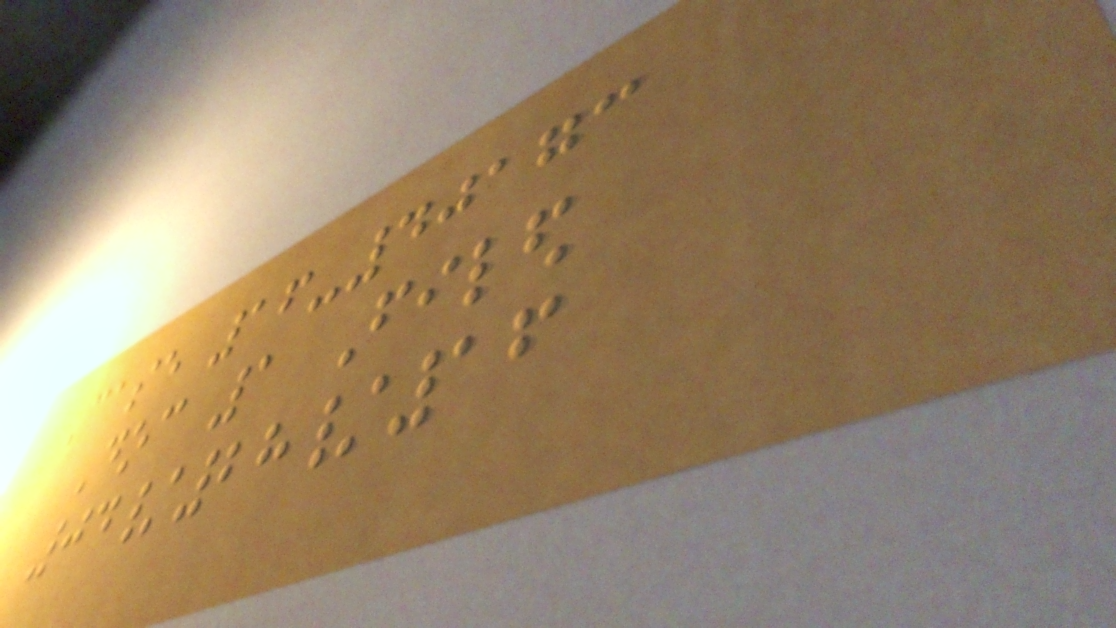Case 16-40173
Doc 1 Filed
04/28/16
